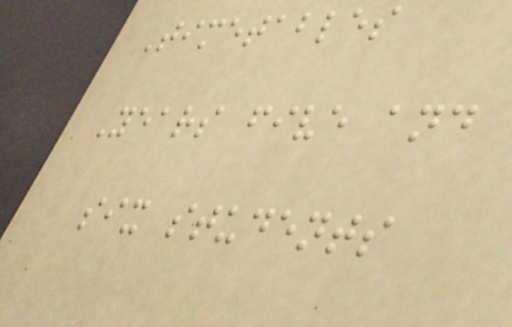Timetables
Years five and
six students
